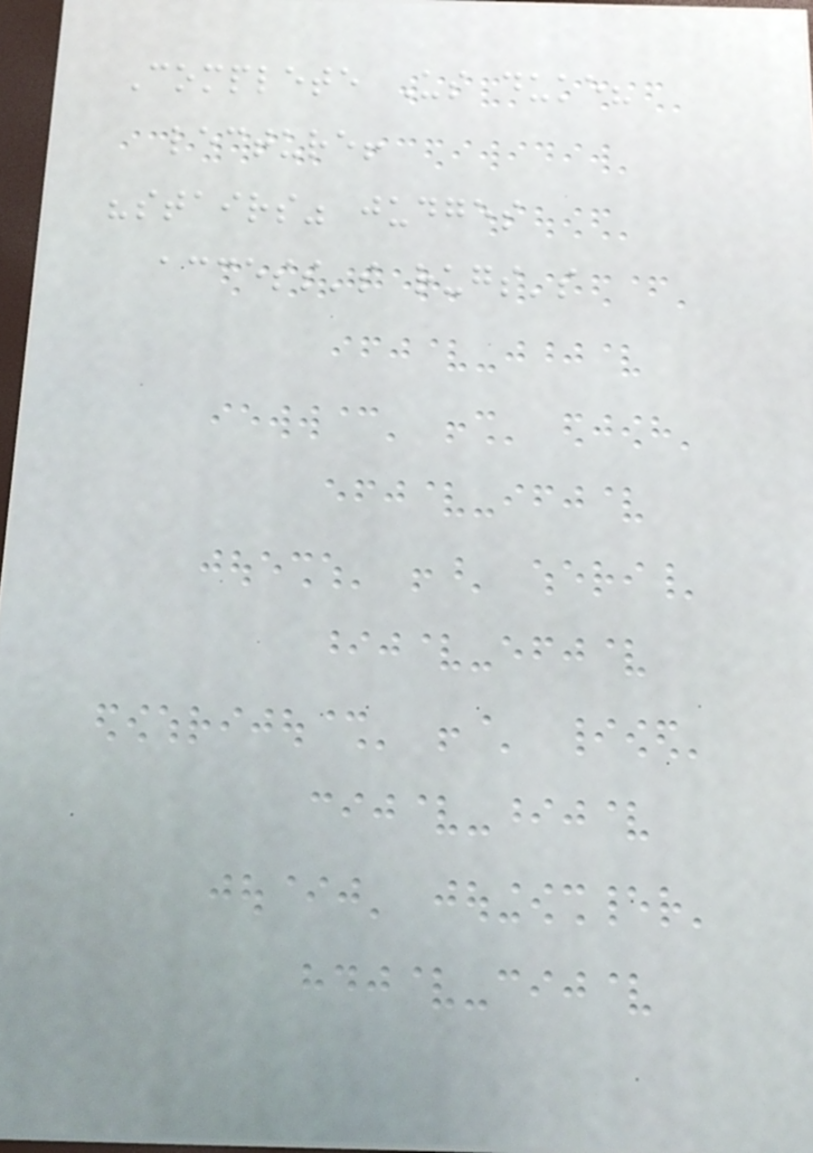Complete Us duke?
lecture!
"stairs" judges
access's rugs's
